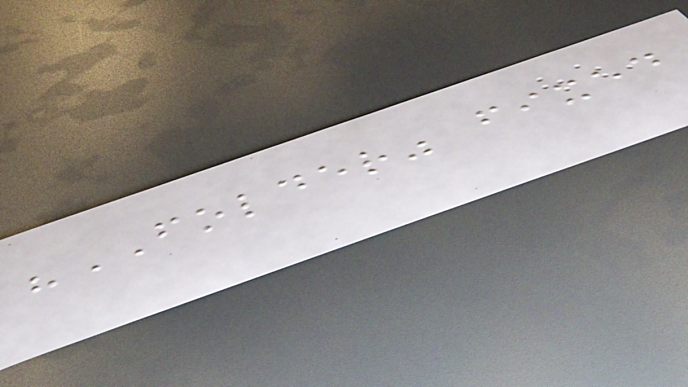"FOLDER" fixed
